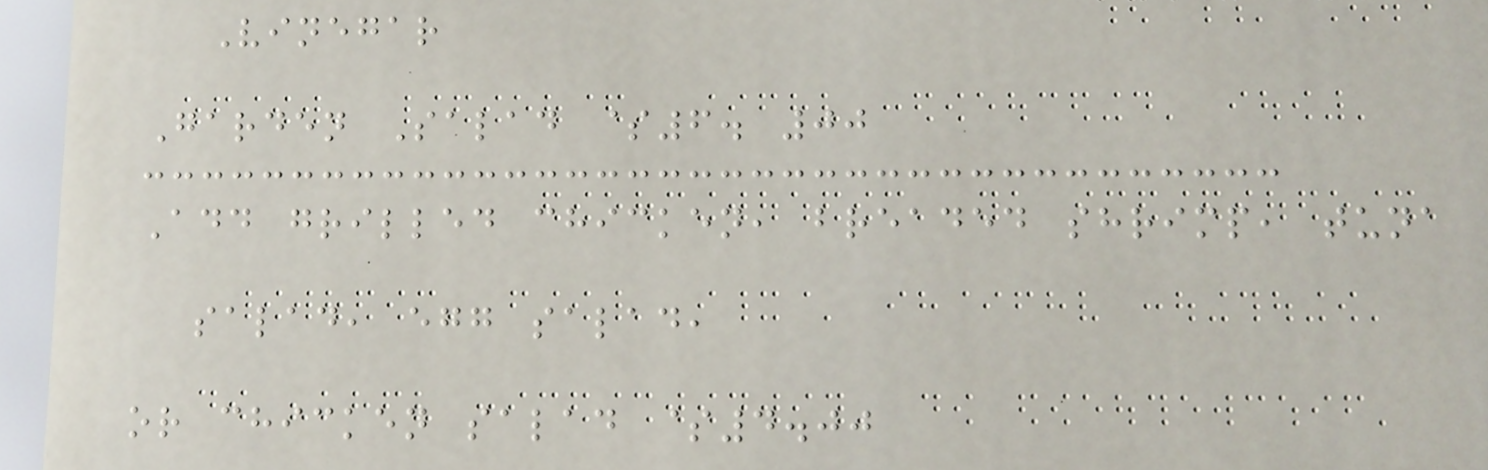Vinegar
Garden Salad $6. 00
Add grilled chicken, breaded shrimp, tuna
salad, egg salad,
or chicken salad $4.00
